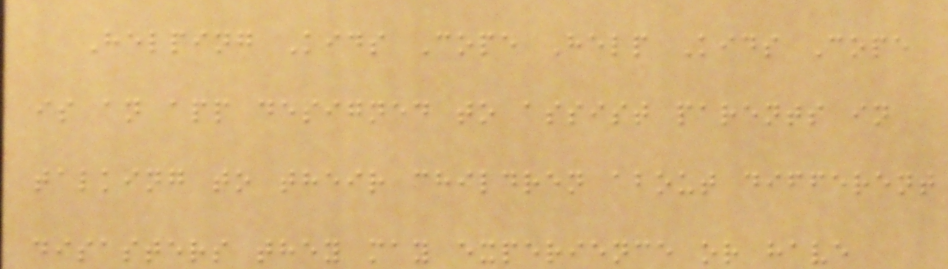Helping Kids Cope Help Kids Cope
is an app designed to assist parents in
talking to their children about different
disasters they may experience or have
